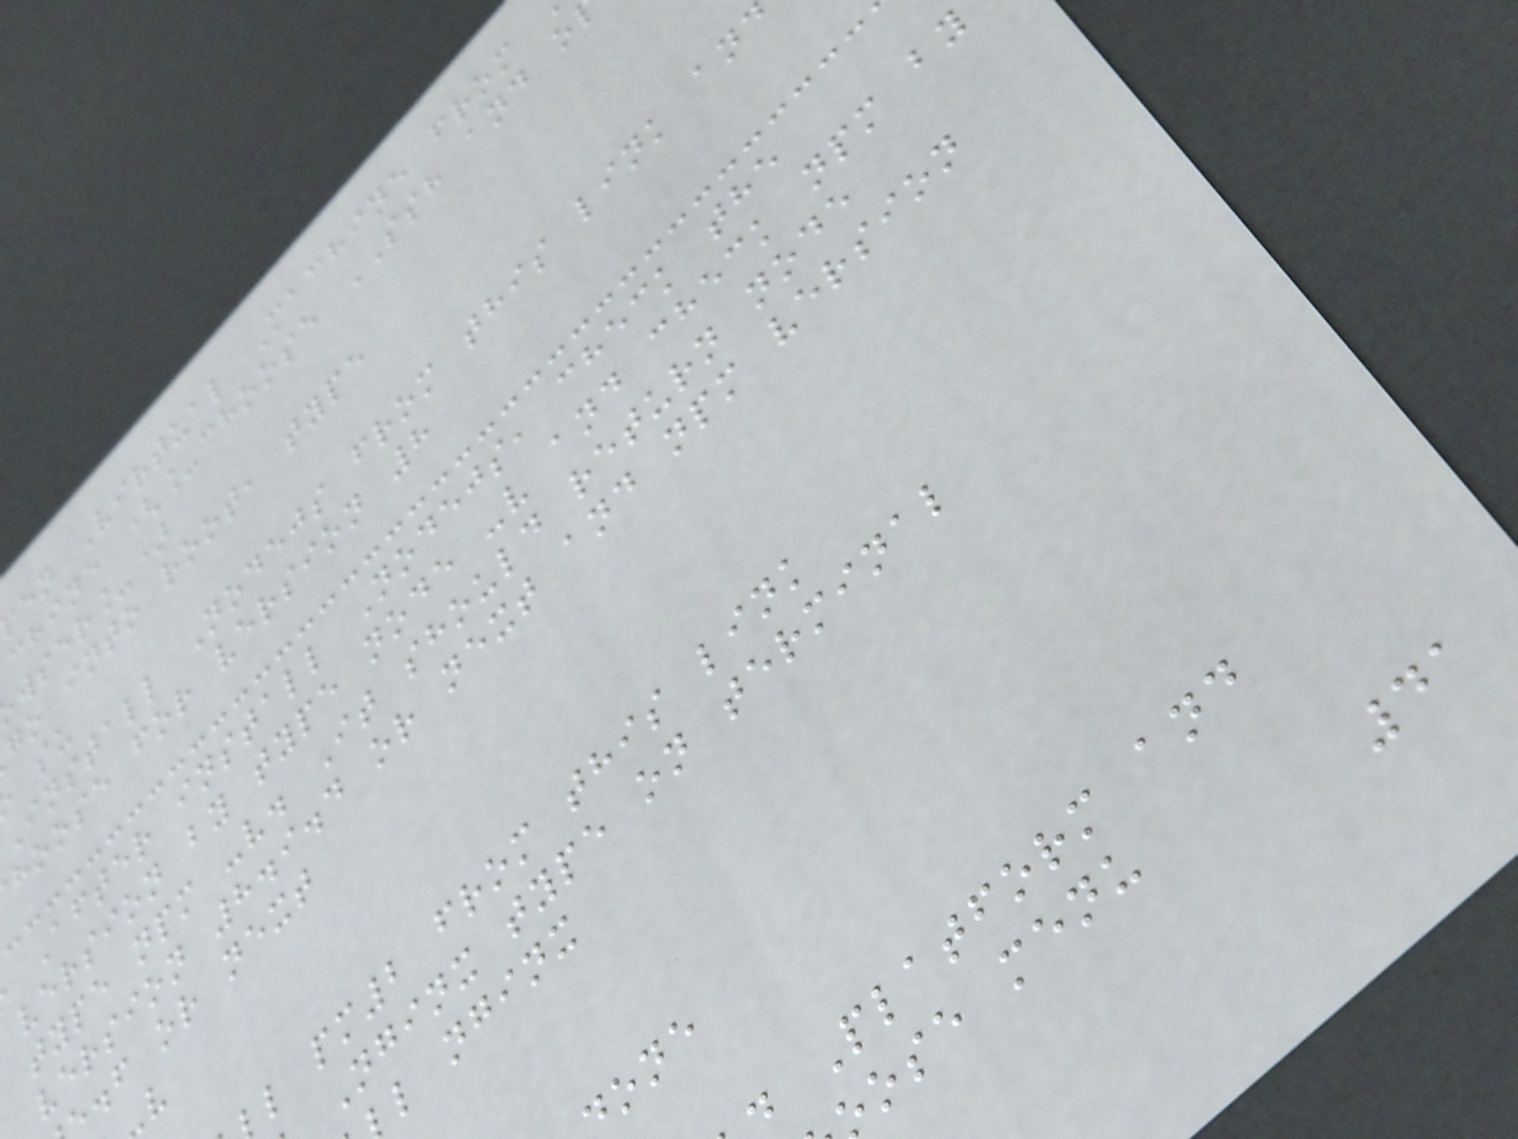en Virtual Machine from
chine (_choose SSH and o
wser_)
go into root, type
Install Nodejs from this link and
hoose for version 8
After install Nodejs, check the
version by type node -v and check npm by
type npm -v. It should return node
version 8.9.4 or next and npm version
.f or next
l pm2 from this link
Nginx type on terminal
l nginx
Platform and
ose menu
41
